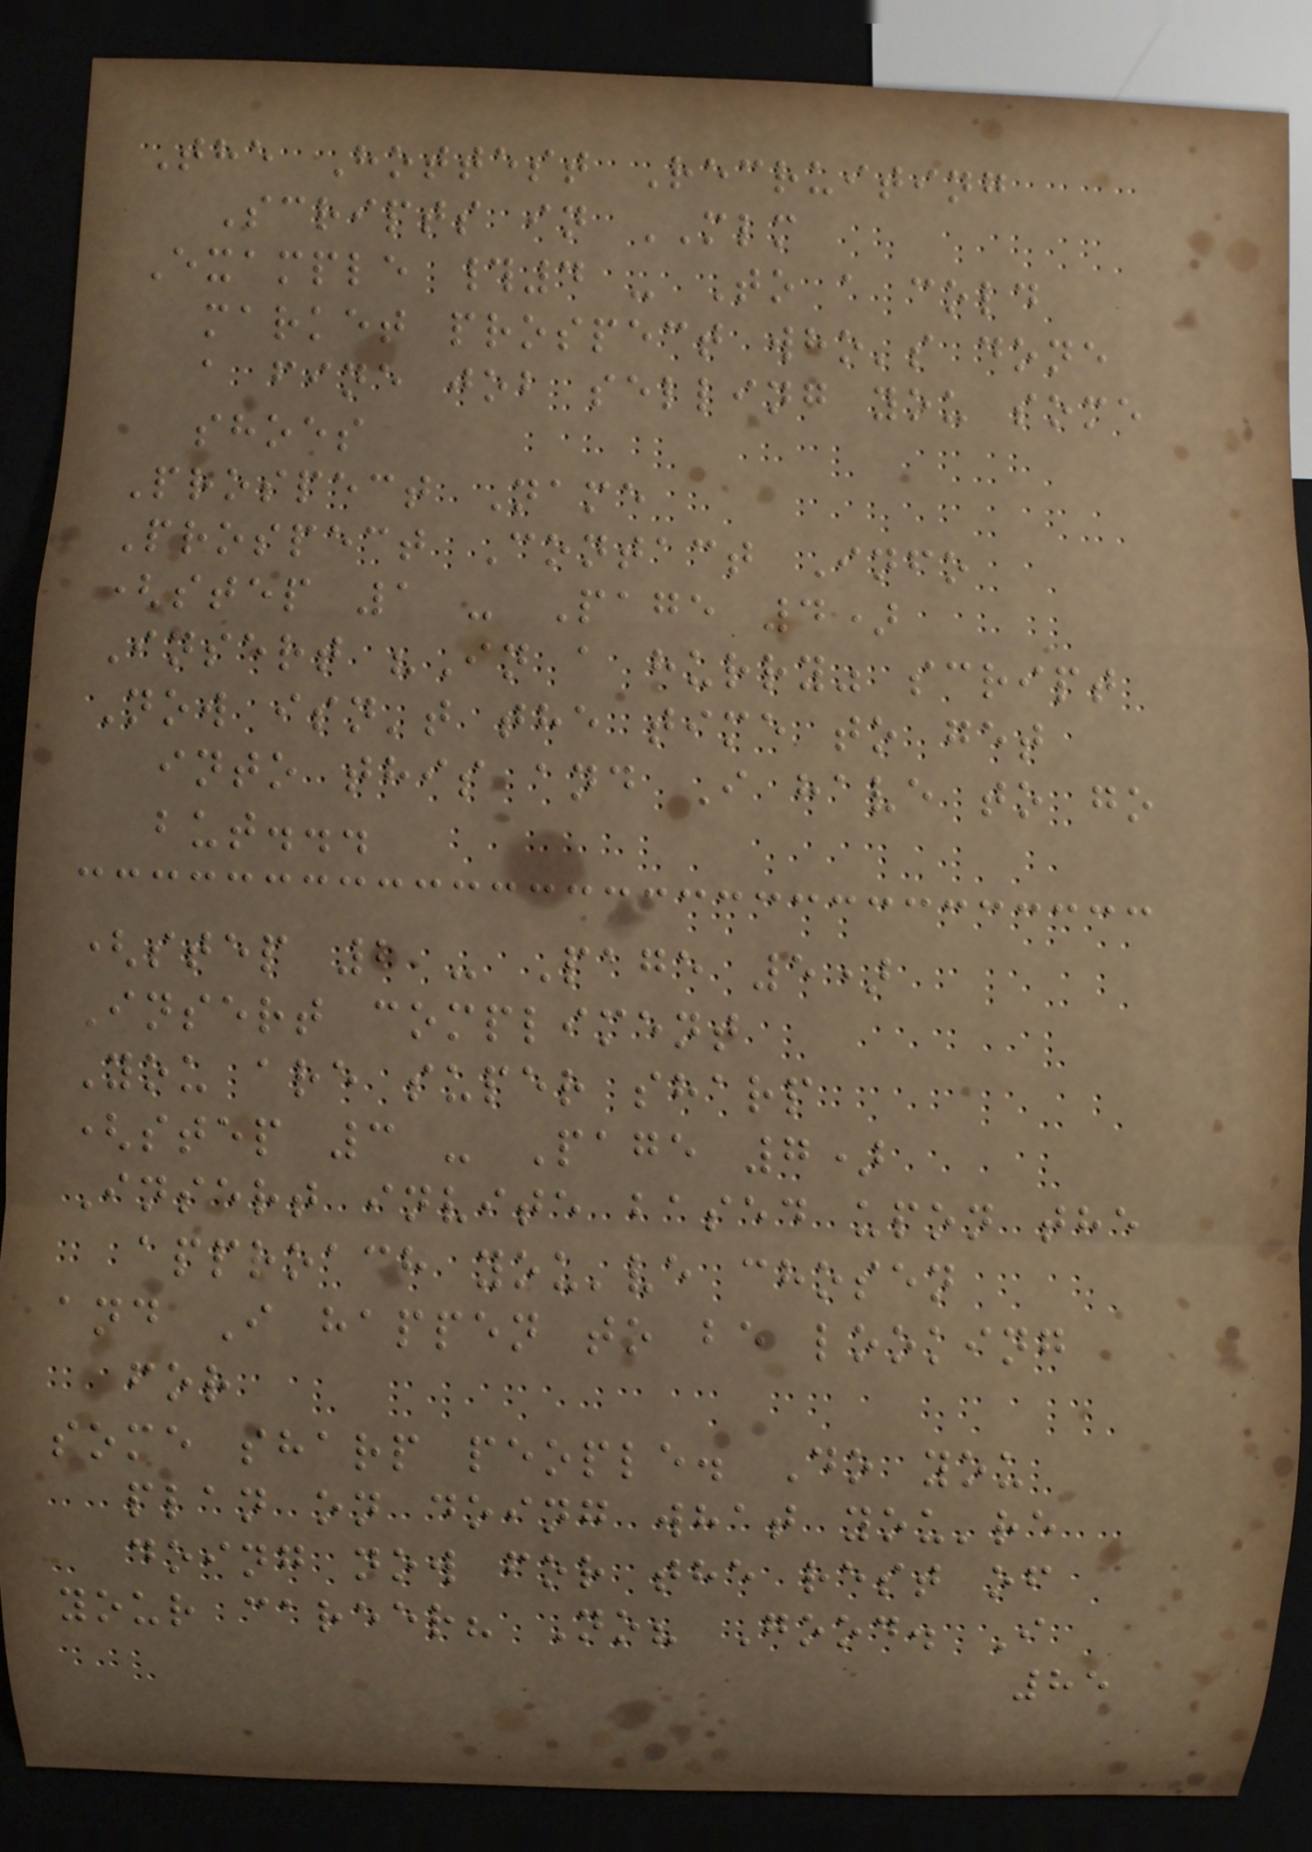The Hottest Recruiting
Scripts in MLM
Example #4 - To a cold
market prospect who's done
a fine job selling you some
shoes
Prospect Name
Prospect Contact Info
(step 1 - Page 4)
Insert "In a hurry" script
Now isn't the time to get
into this and I have to go
but...
(step 2 - Page 5)
Insert compliment
You are super sharp
(step 3 - Page 7)
Insert invite based upon the
approach you've chosen
and I happen to be looking
for
some sharp people. Do you
plan on doing what you're
doing now for the rest of
your career? No? Good. I
85
